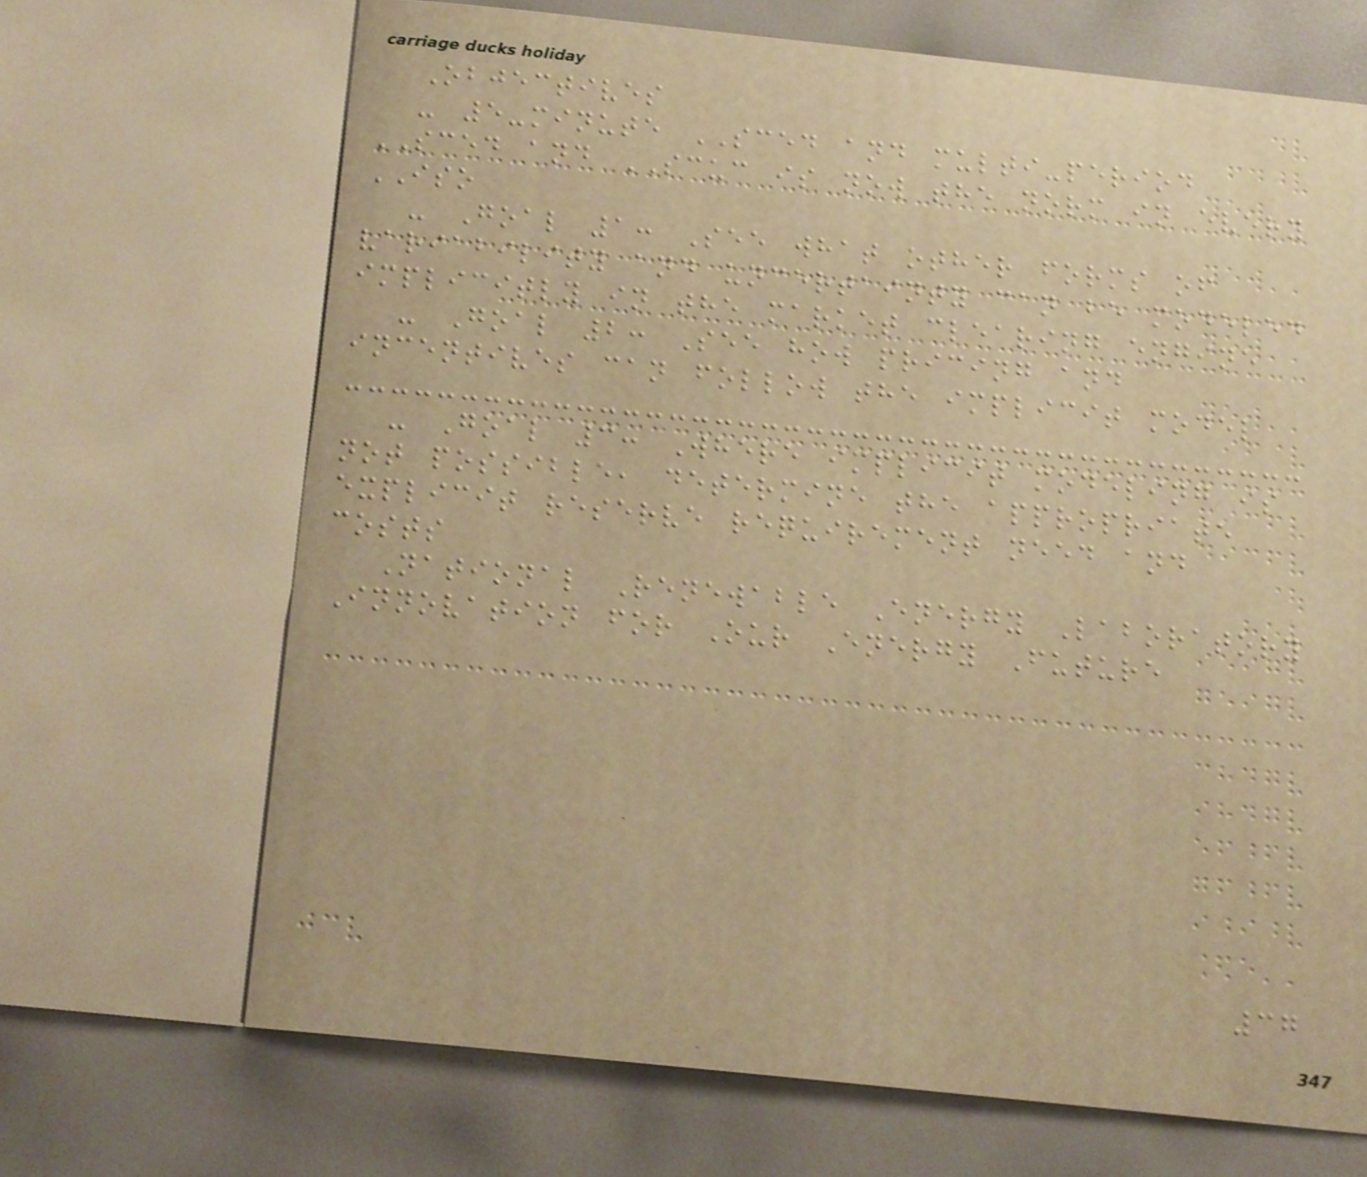Objectives
- 5-minute SCED and multi-period
SCED and SCUC is now the norm in every
ISO
- Goal 1: See what other forms of
variability and uncertainty can be modeled
implicitly in the market clearing engine
- Goal 2: See how pricing and
incentives can follow the implicit model
- Goal 3: Where implicit modeling is
not possible, determine the appropriate
explicit reserve requirement need and
costs
National Renewable Energy Laboratory
Innovation for Our Energy Future
37
